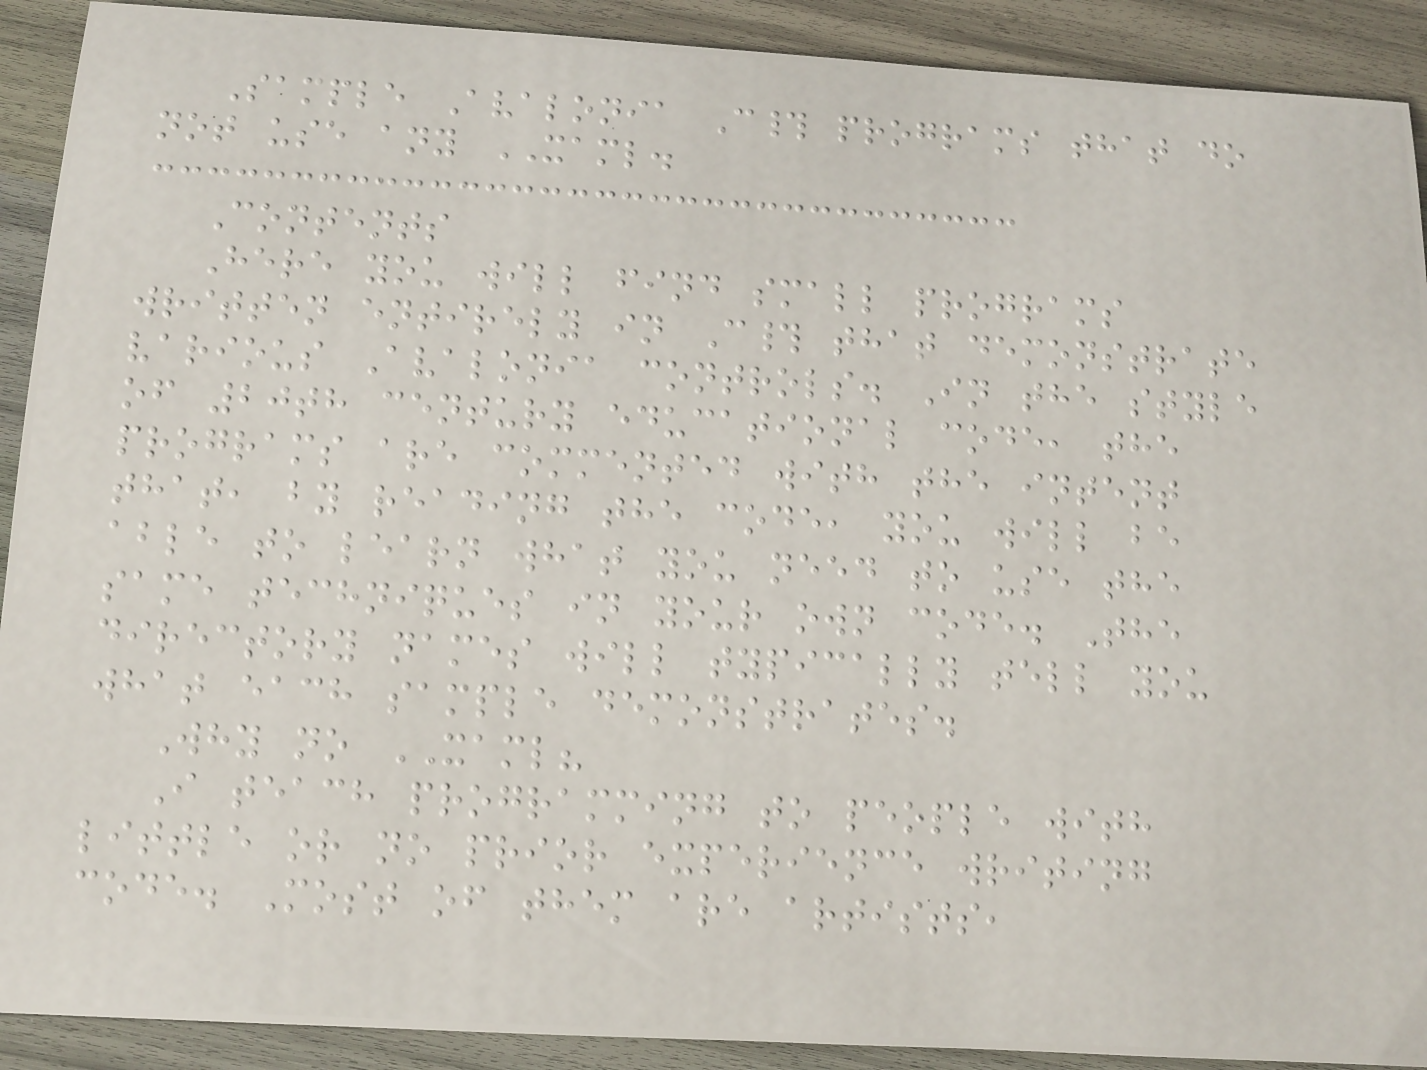Sample Avalonia C# programs that do
not use any XAML.
Contents
Here you will find small programs
written entirely in C# that demonstrate
various Avalonia controls. In the style
of 20th century educational code, the
programs are commented with the intent
that, by reading the code, you will be
able to learn what you need to use the
same techniques in your own code. The
directory names will typically tell you
what each sample demonstrates.
Why no XAML?
I teach programming to people with
little or no prior experience writing
code. Most of them are artists,
